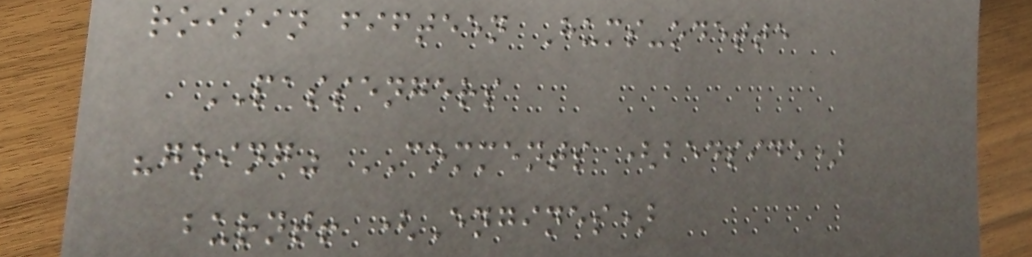roisin fifteen Hums-odette
PASSENGERS
"going" COMMENTS (bedside)
burnt! (Engines)
